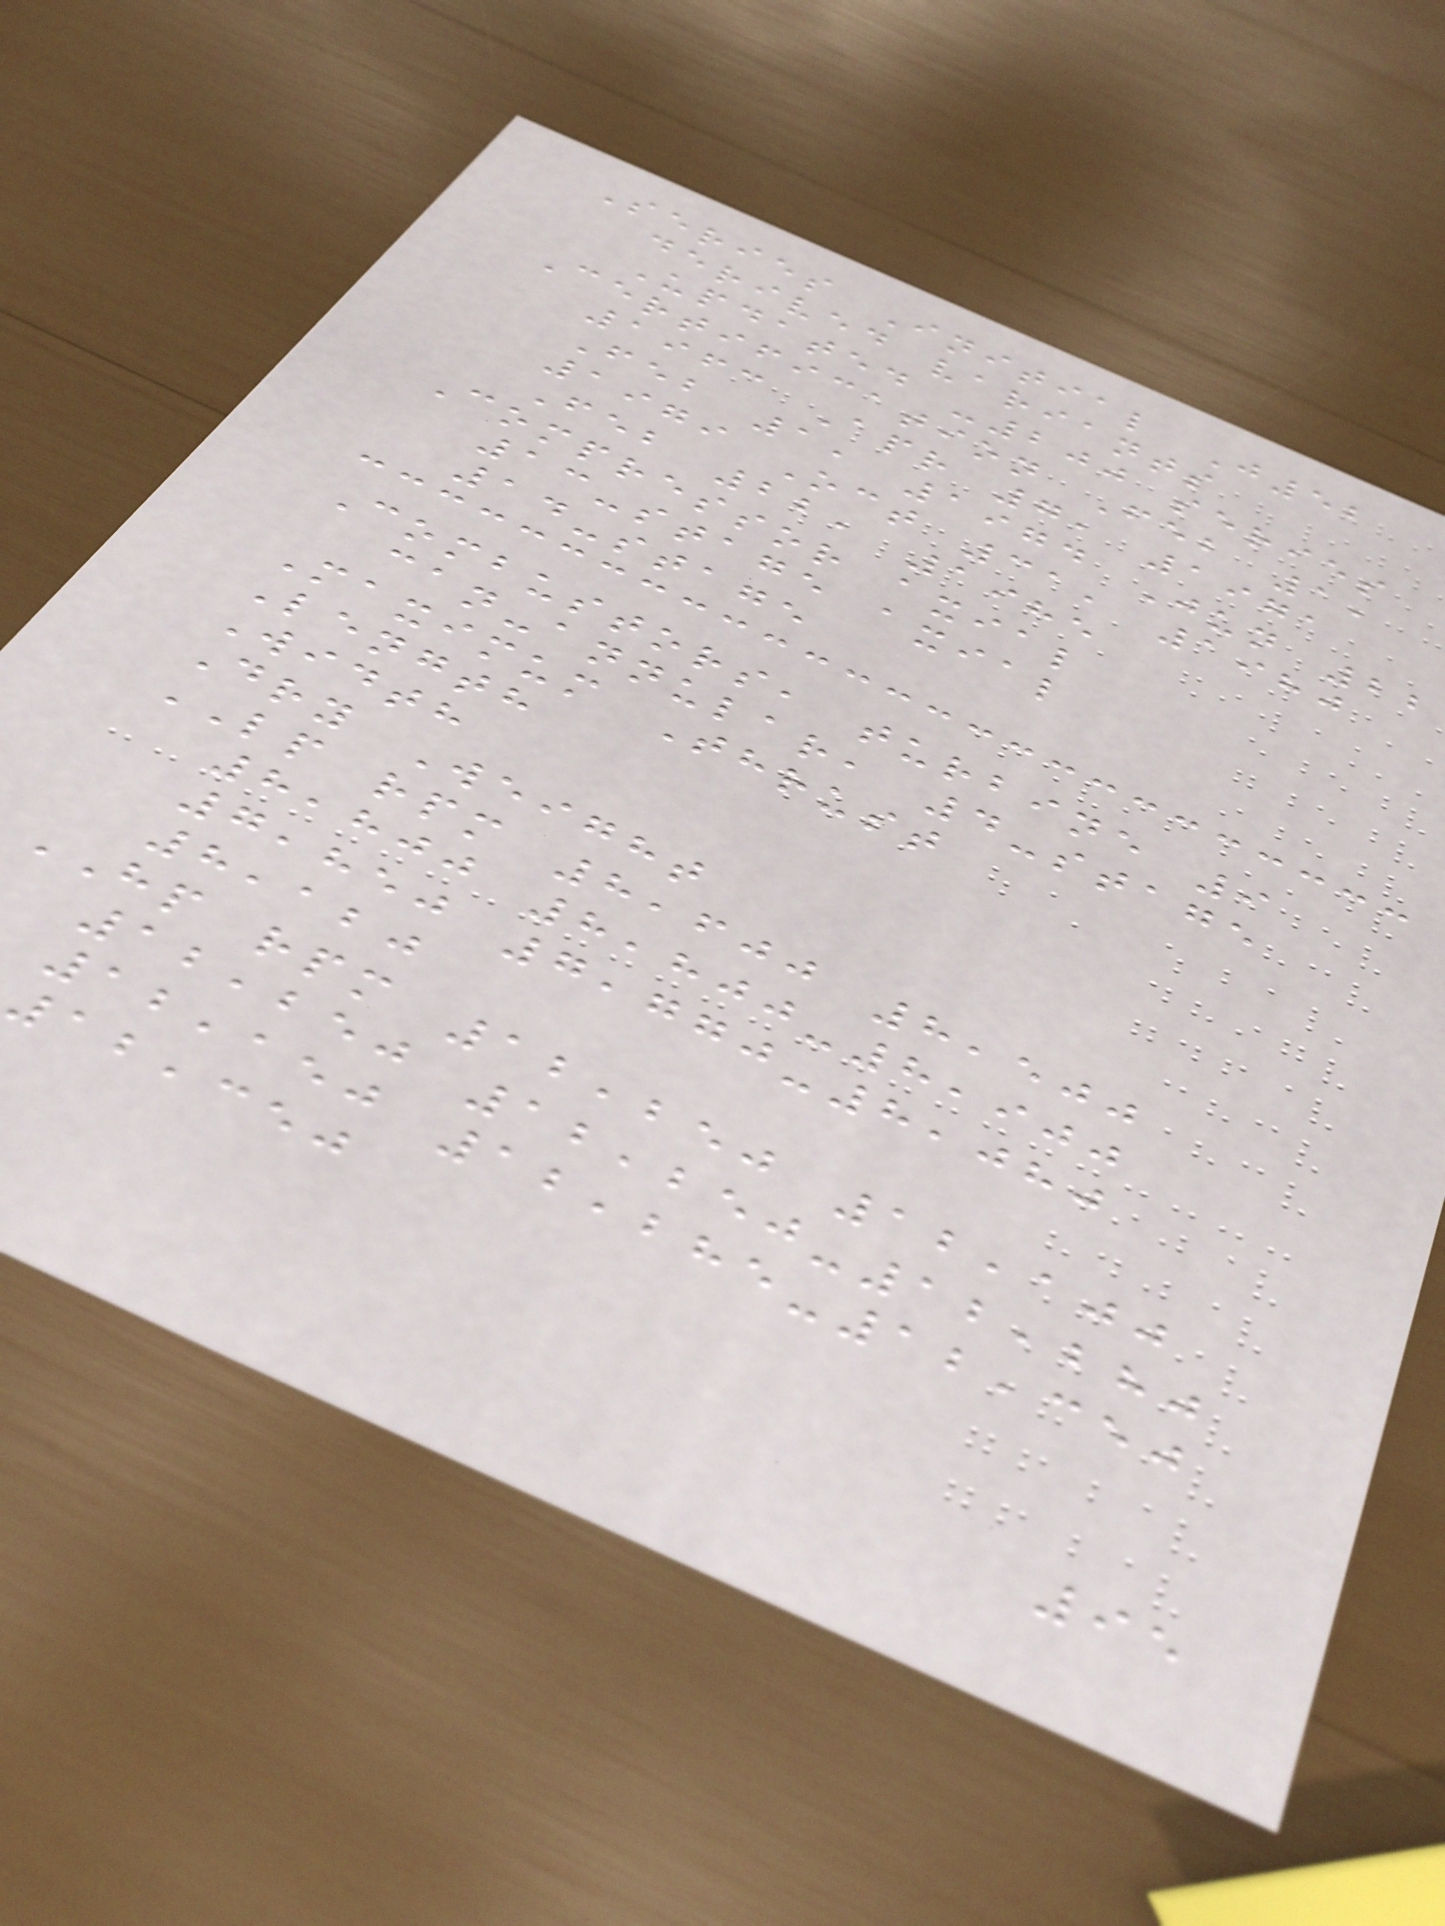Series Initial J52
derived variants
Updated -200 series
Certification Feb 1,
1963 Apr 7, 1971
Feb 1, 1974 Jun 22
1979 Oct 31, 1980
Feb 22, 1985
Compressor axial
13-stage axial
14-stage
Combustors, turbine 9
can-annular, 4-stage
Maximum Thrust
Length
Width
Dry Weight
LP rpm 8,600 8,500
8,800 8,800-8,900
7,850 7,770-8,080
8,120
HP rpm 12,250 12,100
12,250 12,250-12,280
12,150 12,285-12,350
12,350
95
